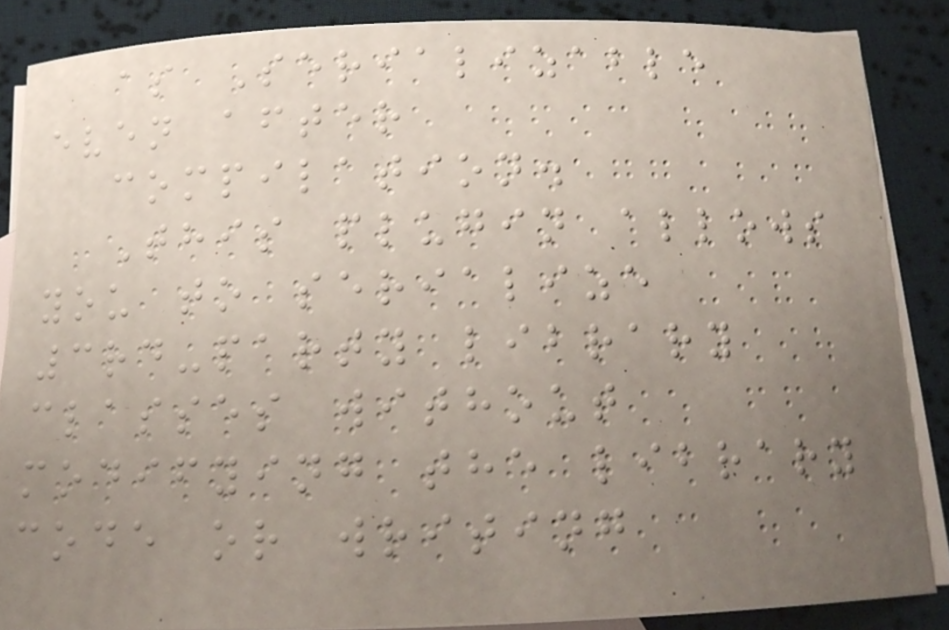as Serializable
even after
compilation.
This plugin allows
you to serialize
3rd-party library
classes without
modifying the library
code or writing
